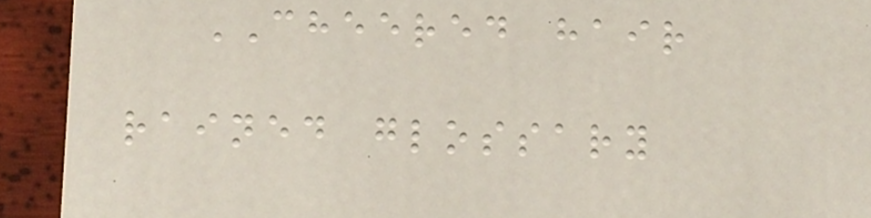CHEERED hair
rained glossary
